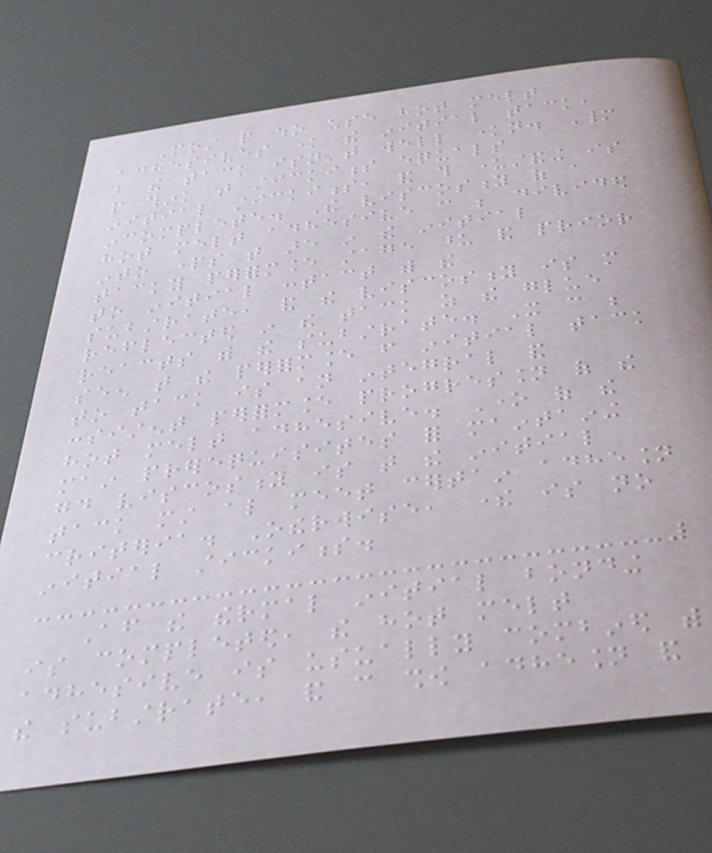Most people who use hot melt
adhesives know the initial tack,
but the tack isn't well known. Many
people think that stickiness equals
initial stickiness, and this understanding is
incomplete. The viscosity of a
hot melt adhesive can be divided
into parts that are in the initial
tacky performance stage upon and prior
to initial contact with the
substrate, and the viscosity is more
reflected in the tack as the glue
reacts with the substrate. It can be
seen that the performance from initial tack
to tack is an integral and
consistent performance progression of the
hot melt adhesive. One of the
main prerequisites for maintaining
good viscosity is that the initial
tack must also meet certain adhesion
criteria. Otherwise, there is no
initial stickiness.
After the thermal initial bonding
is completed, the hot melt
adhesive is usually combined with
the substrate, and can show adhesion and
